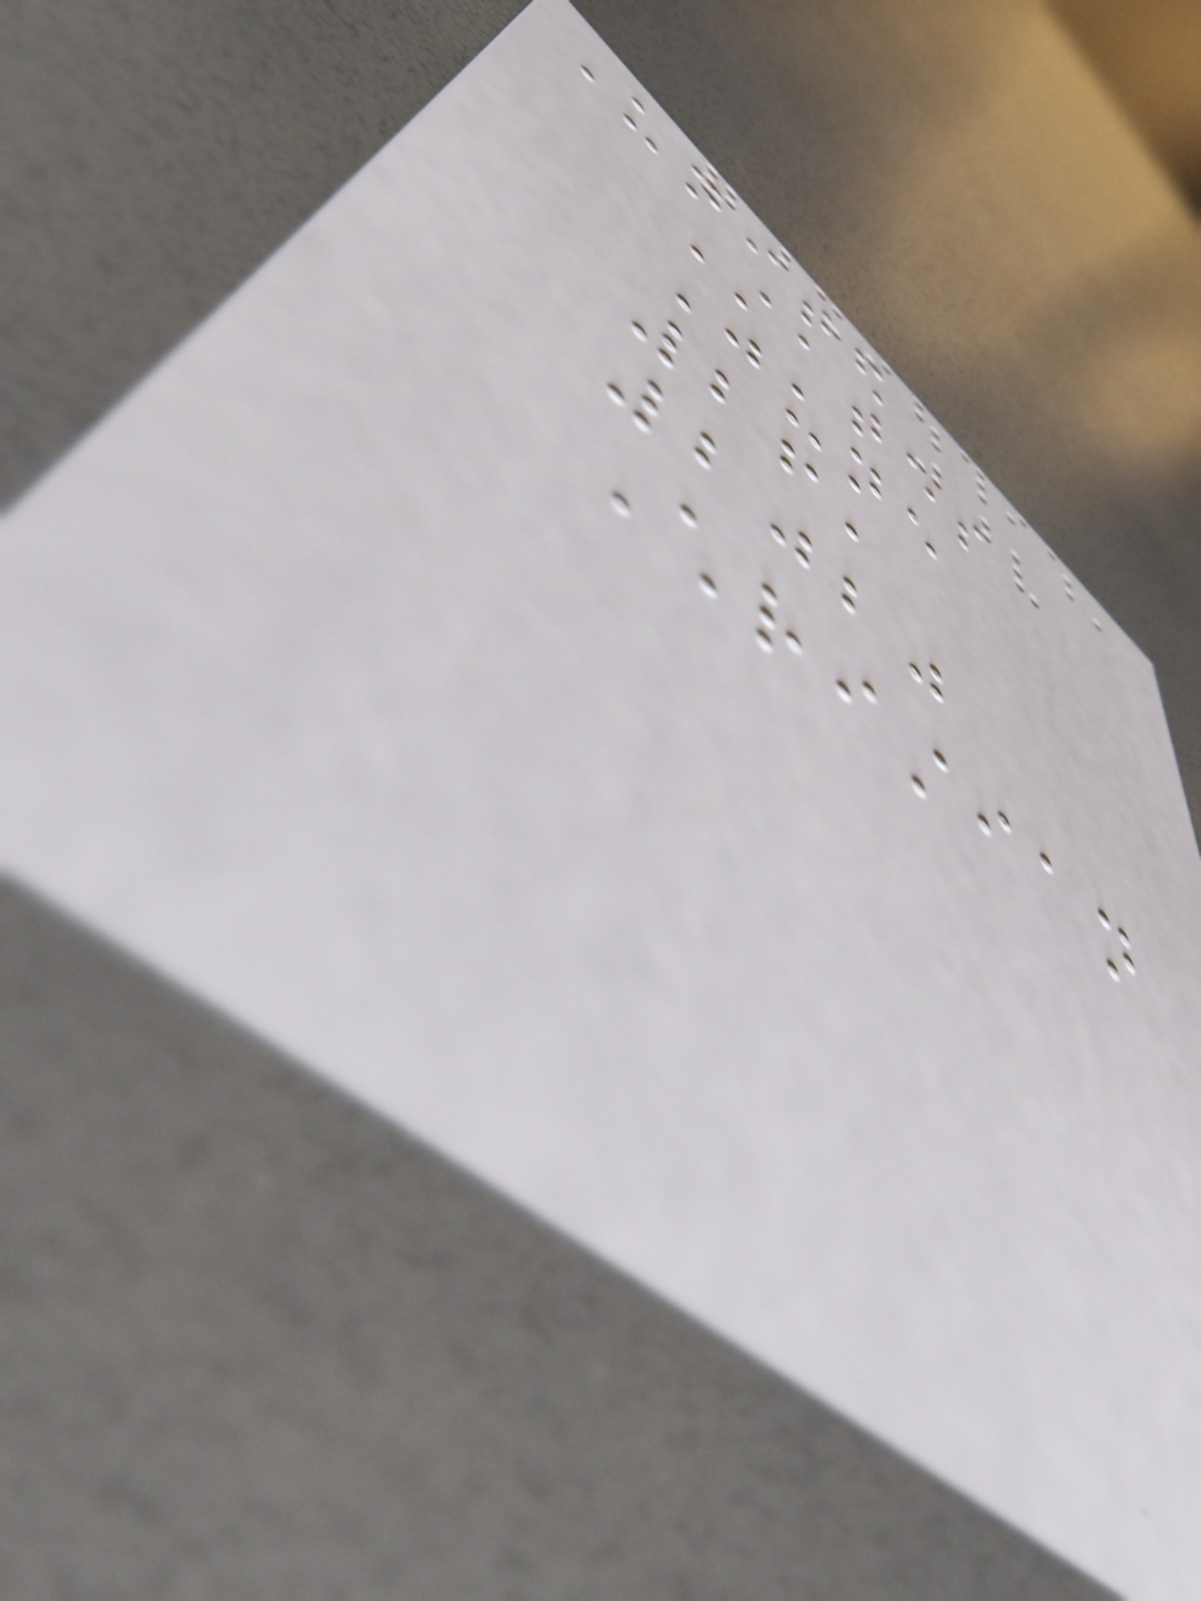United
States
June
26,
2020
Christian
